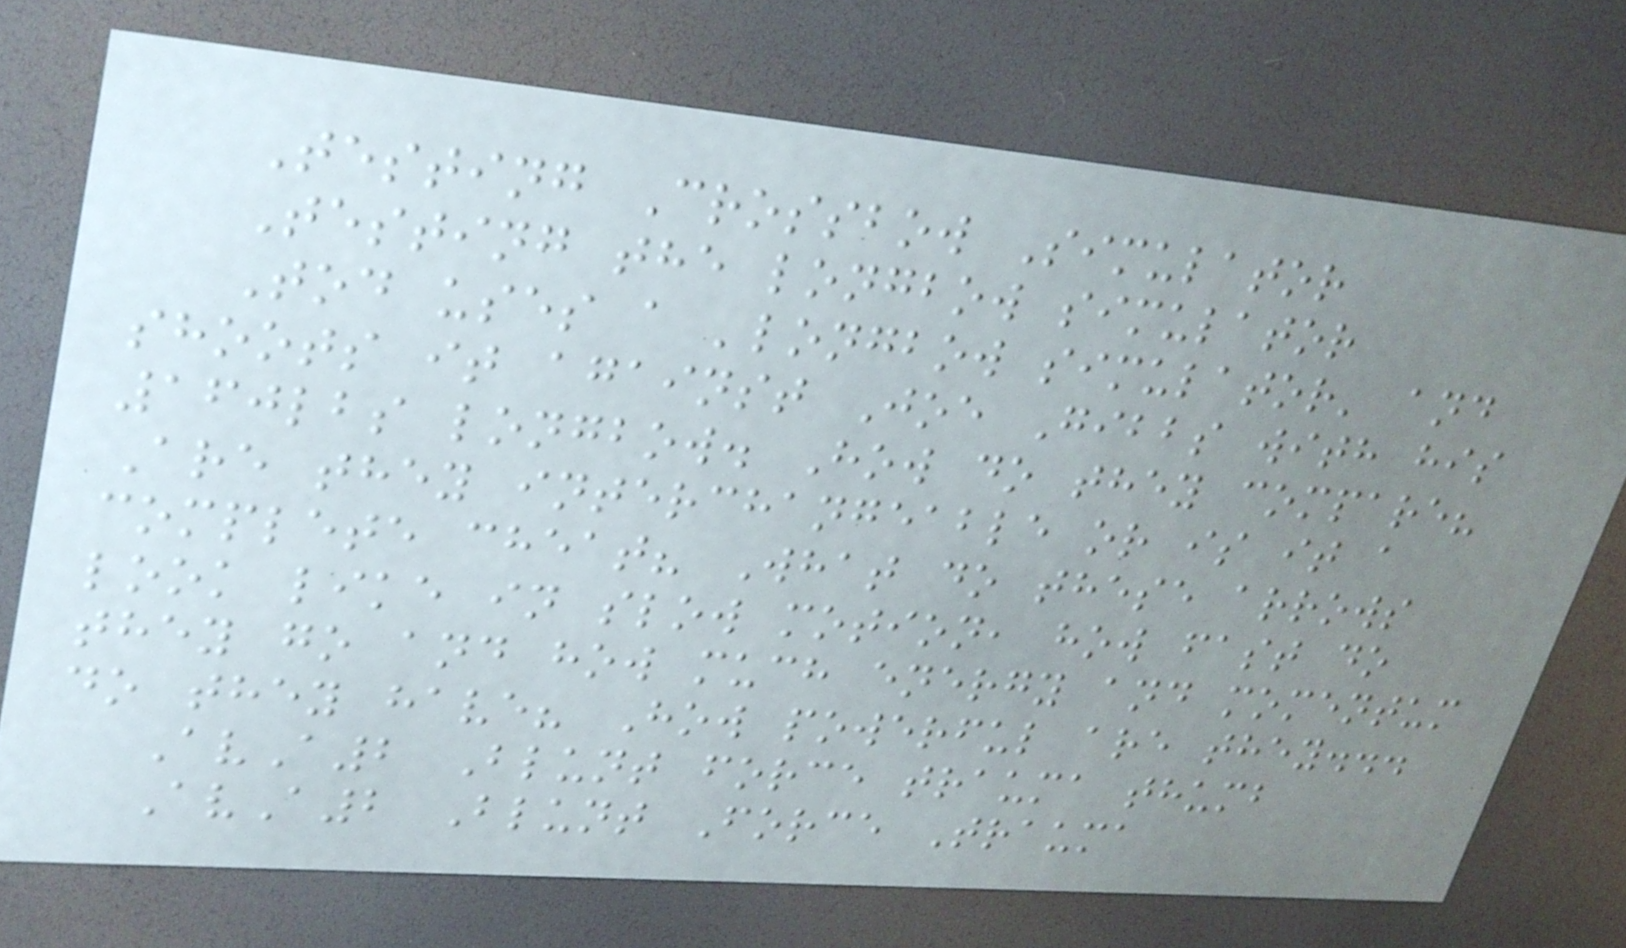Testing Crossbow Simulator
Testing the longbow simulator
Tod uses a 'longbow simulator' and
shoots it against Joe Gibbs with his
160lbs longbow. How do they compare?
Are they interchangeable or is it a
complete cheat? What do these arrows
look like in slow motion, how fast do
they go and how much energy and momentum
do they have? How powerful are they...
AvA2 Blunt force trauma thumb
AvA2 Blunt Force Trauma
